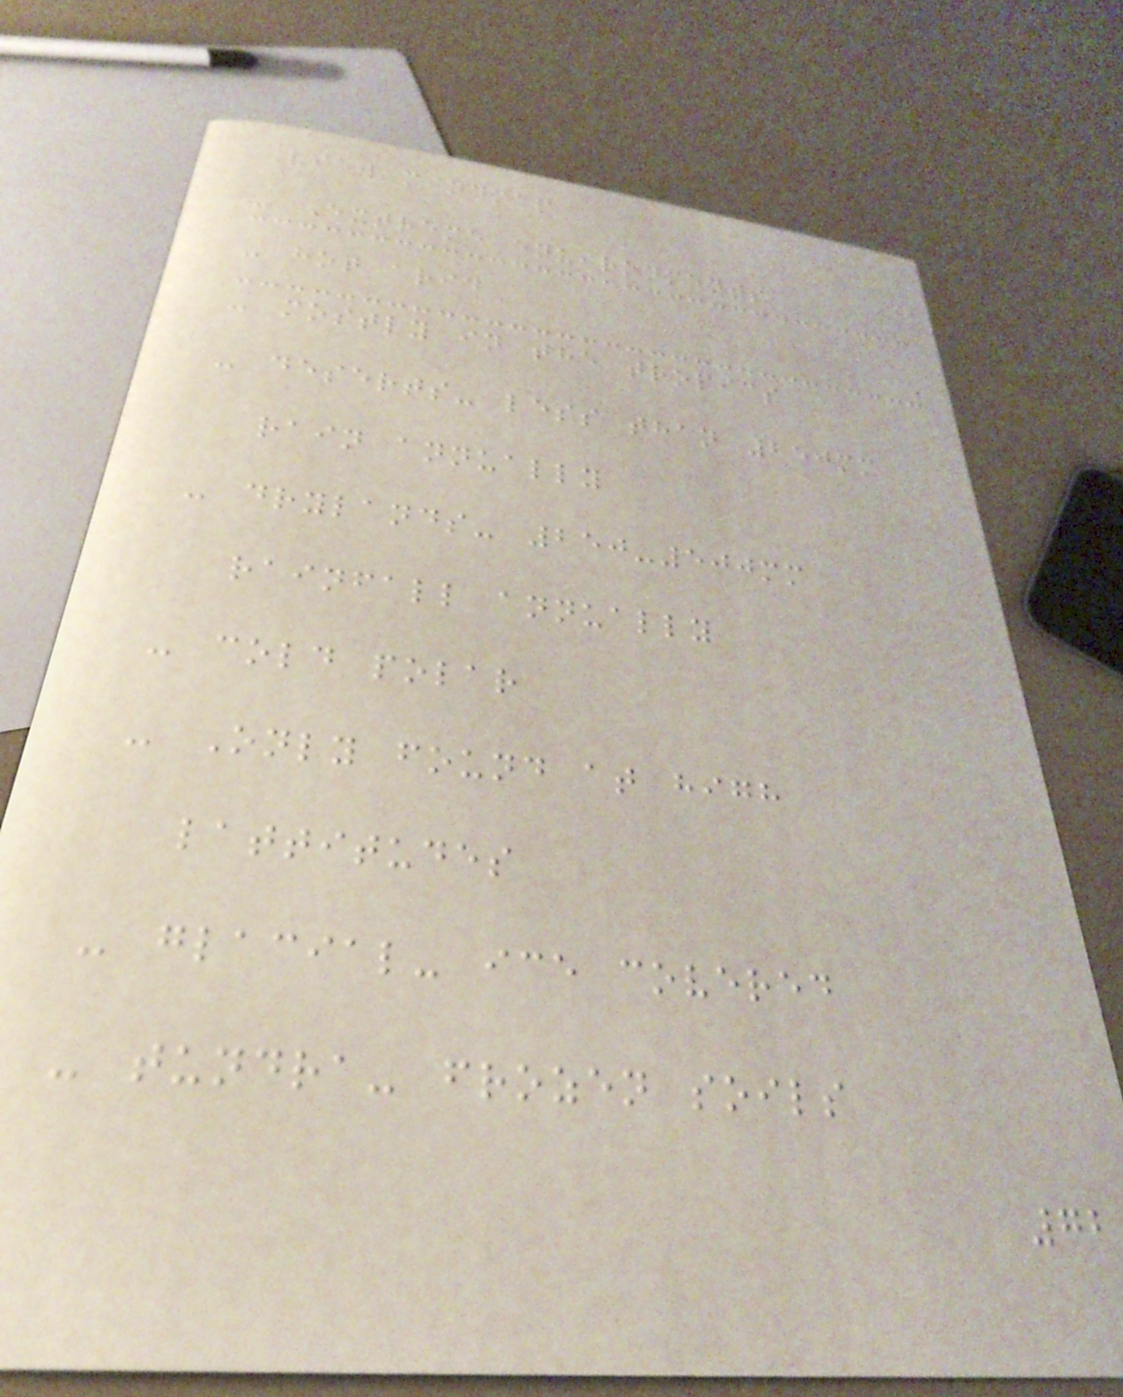View mindmap
- Extreme environments
- hot arid
- mostly in the tropics
- deserts- less than 250mm
rain annually
- drylands- 250-500mm
rainfall annually
- cold polar
- Only found at high
lattitudes
- glacial- ice covered
- tundra- frozen soils
72
